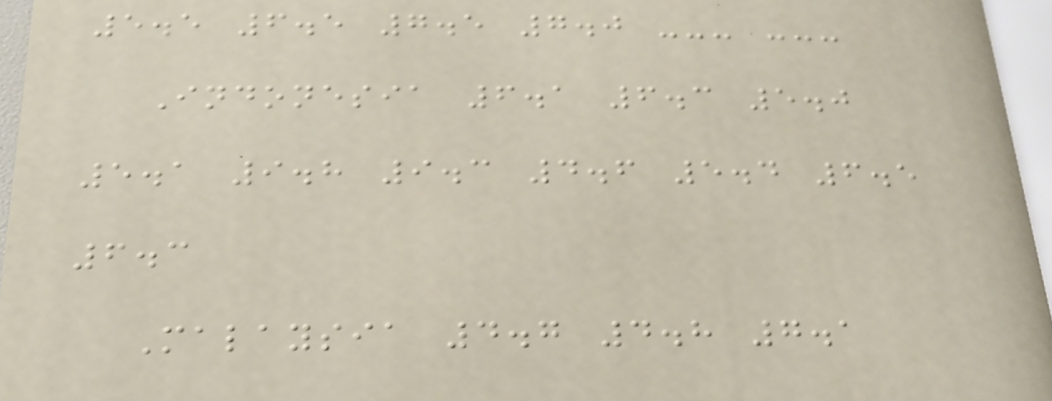5.5 6.5 7.5 7.0 --- ---
Indonesia 6.1 6.3 5.0
5.1 9.8 9.3 4.6 5.4 6.5
6.3
Malaysia 4.7 4.8 7.1
